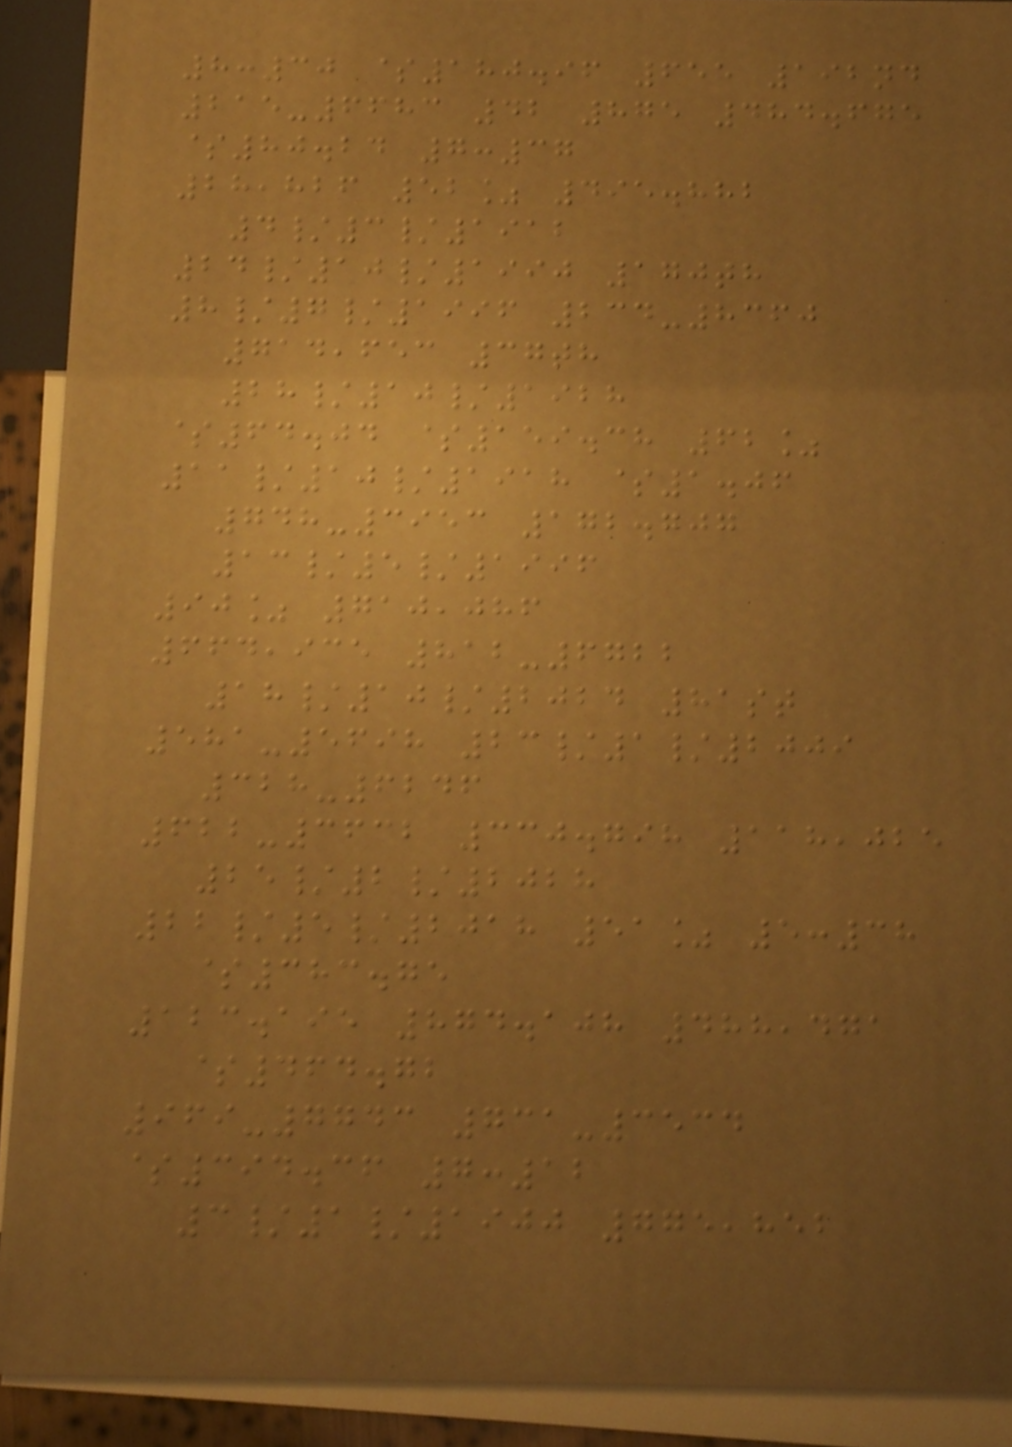8:30 $180.96 655 192nd
215-6683 42 875 484.675
$80.24 7:37
28,826 52% 495.882
4/3/1912
24/10/1990 170th
8/7/1996 234-8360
714,653 37th
28/10/1928
$64.04 $159.38 62%
11/10/1918 $1.06
748-3953 172.707
13/5/1996
90% 710,086
664,935 812-6722
18/10/2024 81st
581-5698 23/1/2009
328-6246
622-3632 330.798 118,025
25/2/2028
22/5/2018 51% 5:38
$383.75
123.195 874.108 488,471
$464.72
969-7743 731-3534
$394.36 7:12
3/1/1900 775,852
